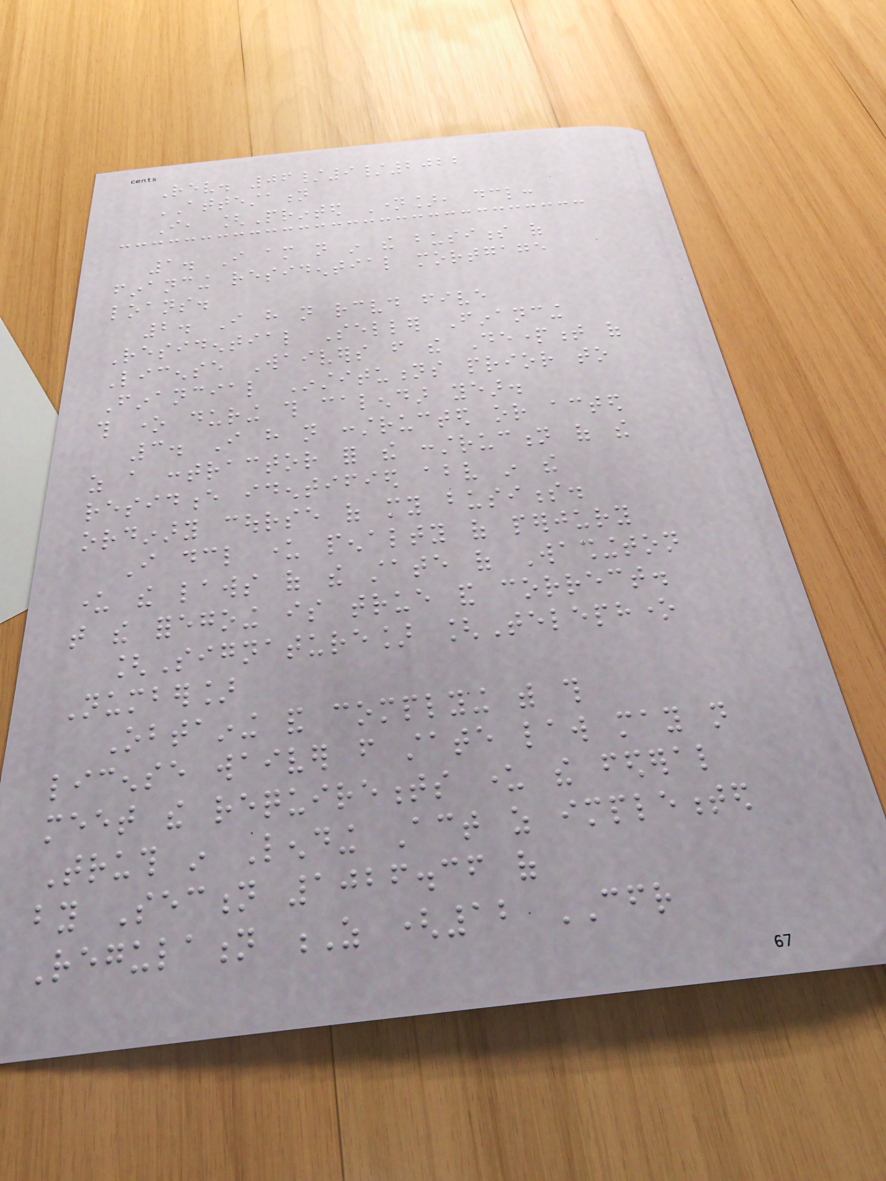Rev. 06/9/2022
ATTESTATION
I, [Printed Name], declare:
1. I am not in the business of
financing residential mortgage
loans.
2. I have not received five
Residential Seller Financing
License Waivers from the Department of
Financial Institutions prior to
this one during this calendar year.
3. I have not constructed or acted
as a contractor for the construction of the
residence identified above in the
ordinary course of my business.
I declare under penalty of perjury
under the laws of the state of Washington
that the foregoing is true and correct.
[Signature] [Telephone
Number]
Obtaining and complying with this
license waiver from state law may not
meet the requirements under the federal
Truth in Lending Act as implemented
by Section 1026.36 of
Regulation Z (12 CFR
